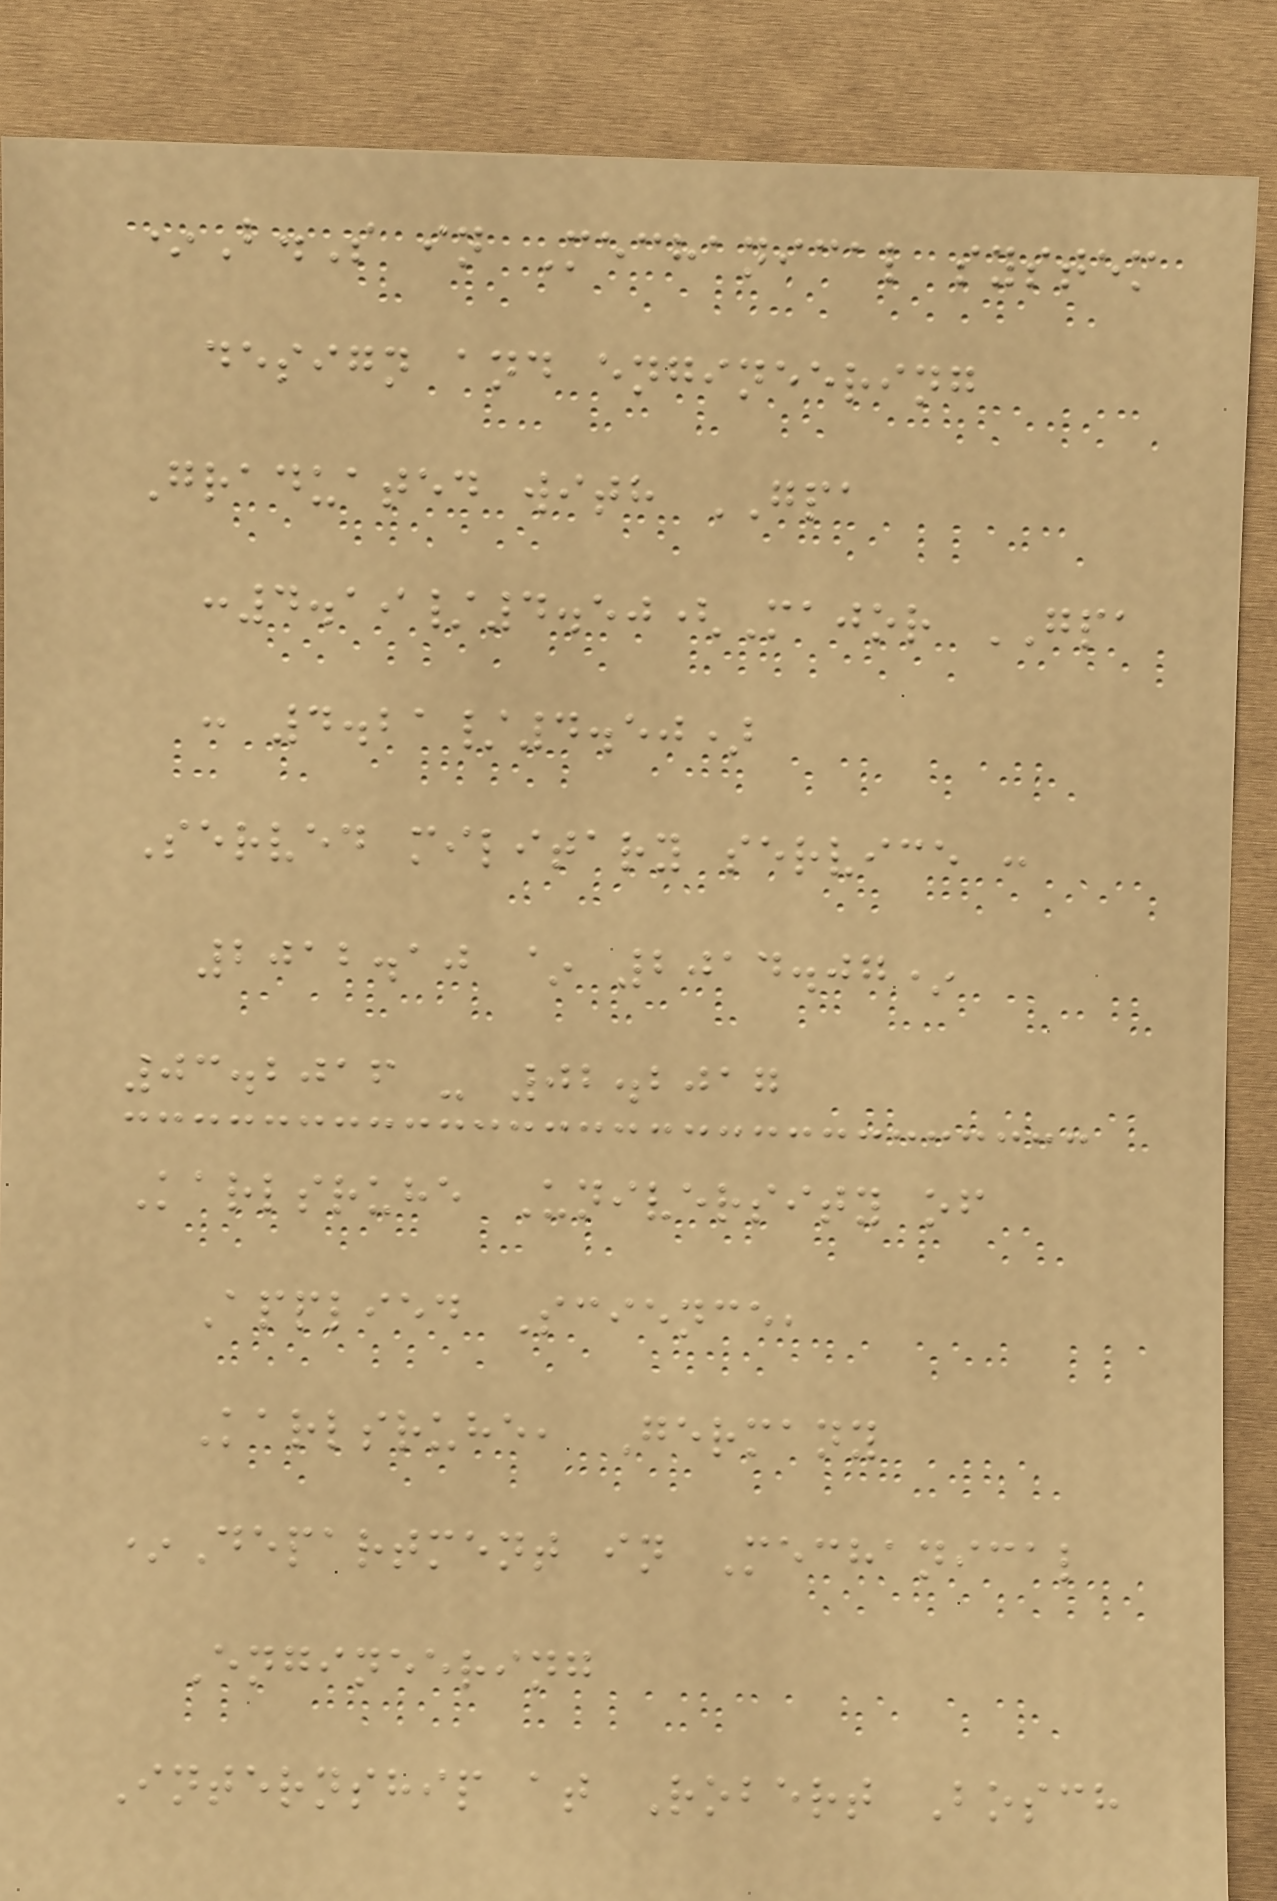*B.S in Mechanical system
design and engineering
Graduated with GPA
:4.19/4.50(Major GPA
: 4.21/4.50)
Served military service :
2012.10 ~ 2014.07*
03.2016 - 02.2017
Karlsruhe University of
Applied Science,
Karlsruhe, Germany
*Department in Mechanical
Engineering
Internship at Robert Bosch
